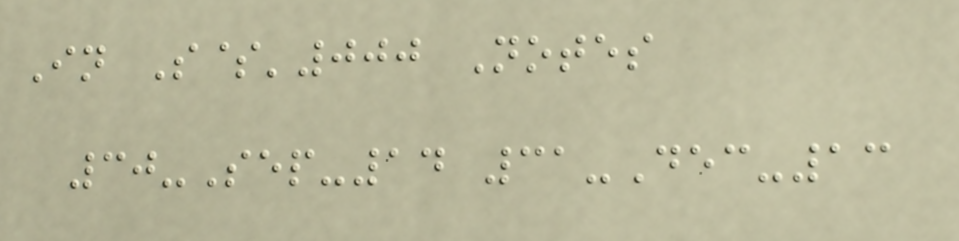In S$'000 Notes
30-Sep-14 31-Dec-13
